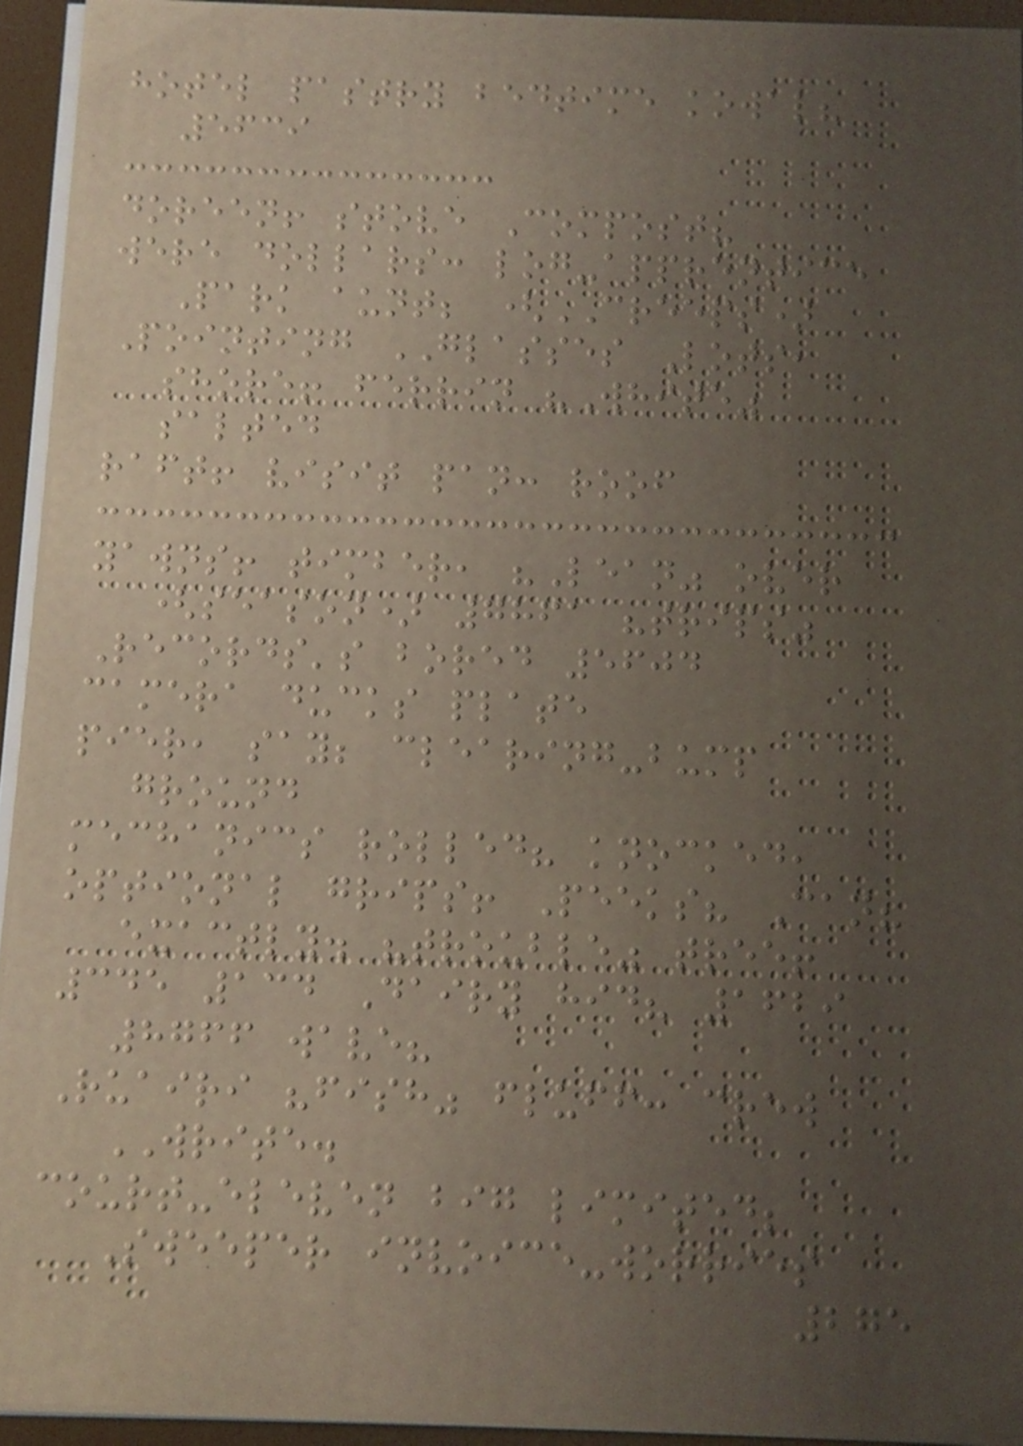hotel pastry bedtime kowal?
5639
doreen! stove Compost?
were dollars: log-apprentice
Park aunt; (CREEPS)
Pointing GLASSES Lots,
shore! ferrin "White"
salted
raft! visit pan: roof
yawns! timber, "Lean" over
(season) 7861 "trips"
Records's bored 5604
camera ducks plate
pier, say; clearing-bump
ground
mechanics rolled? knocked,
optional grips! Peeks? Can?
exactly. "trouble" tree!
345 134 Dairy hid? 1629
8766 wave?
Ruairi "fish" fluff: crew
WRITE.
court-eleven big limited;
Sweeper invoice-worries
275
